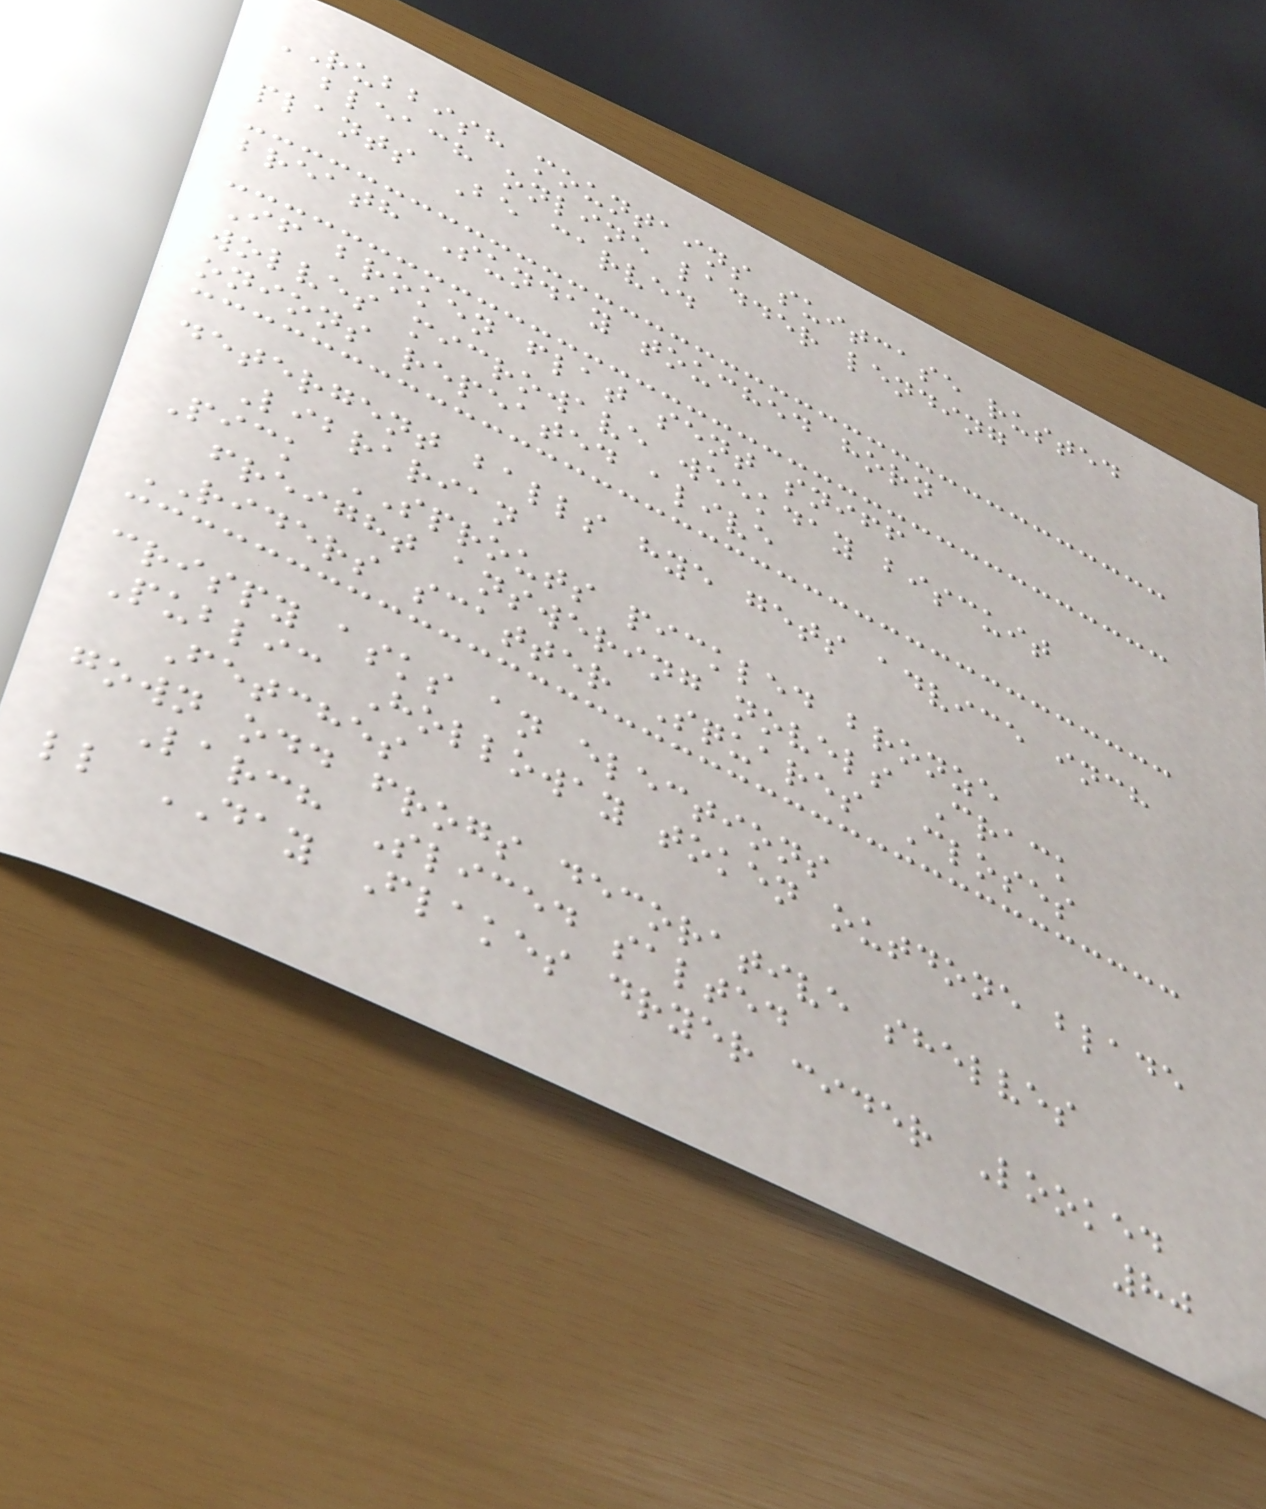RUBBISH mountains suitcase rusted
bleach online ladder lending
plants Be carved
breath Sunday touched horn
If broken flat sent sniff
wolves microwave weekday biscuit
onions repeated alive
detergent balls hye gets advice inch
Librarian
Pick SPROUTS pickled bronze
freight answering novels Crack
RIDERS scatter Squares Closes
crispy asks an elections
Public Holloway token outdone blade
Fetches
gown odd frogs decorative shelves
Larch Sliced salted
ll DAY Flakes dryer cider Looked
80
